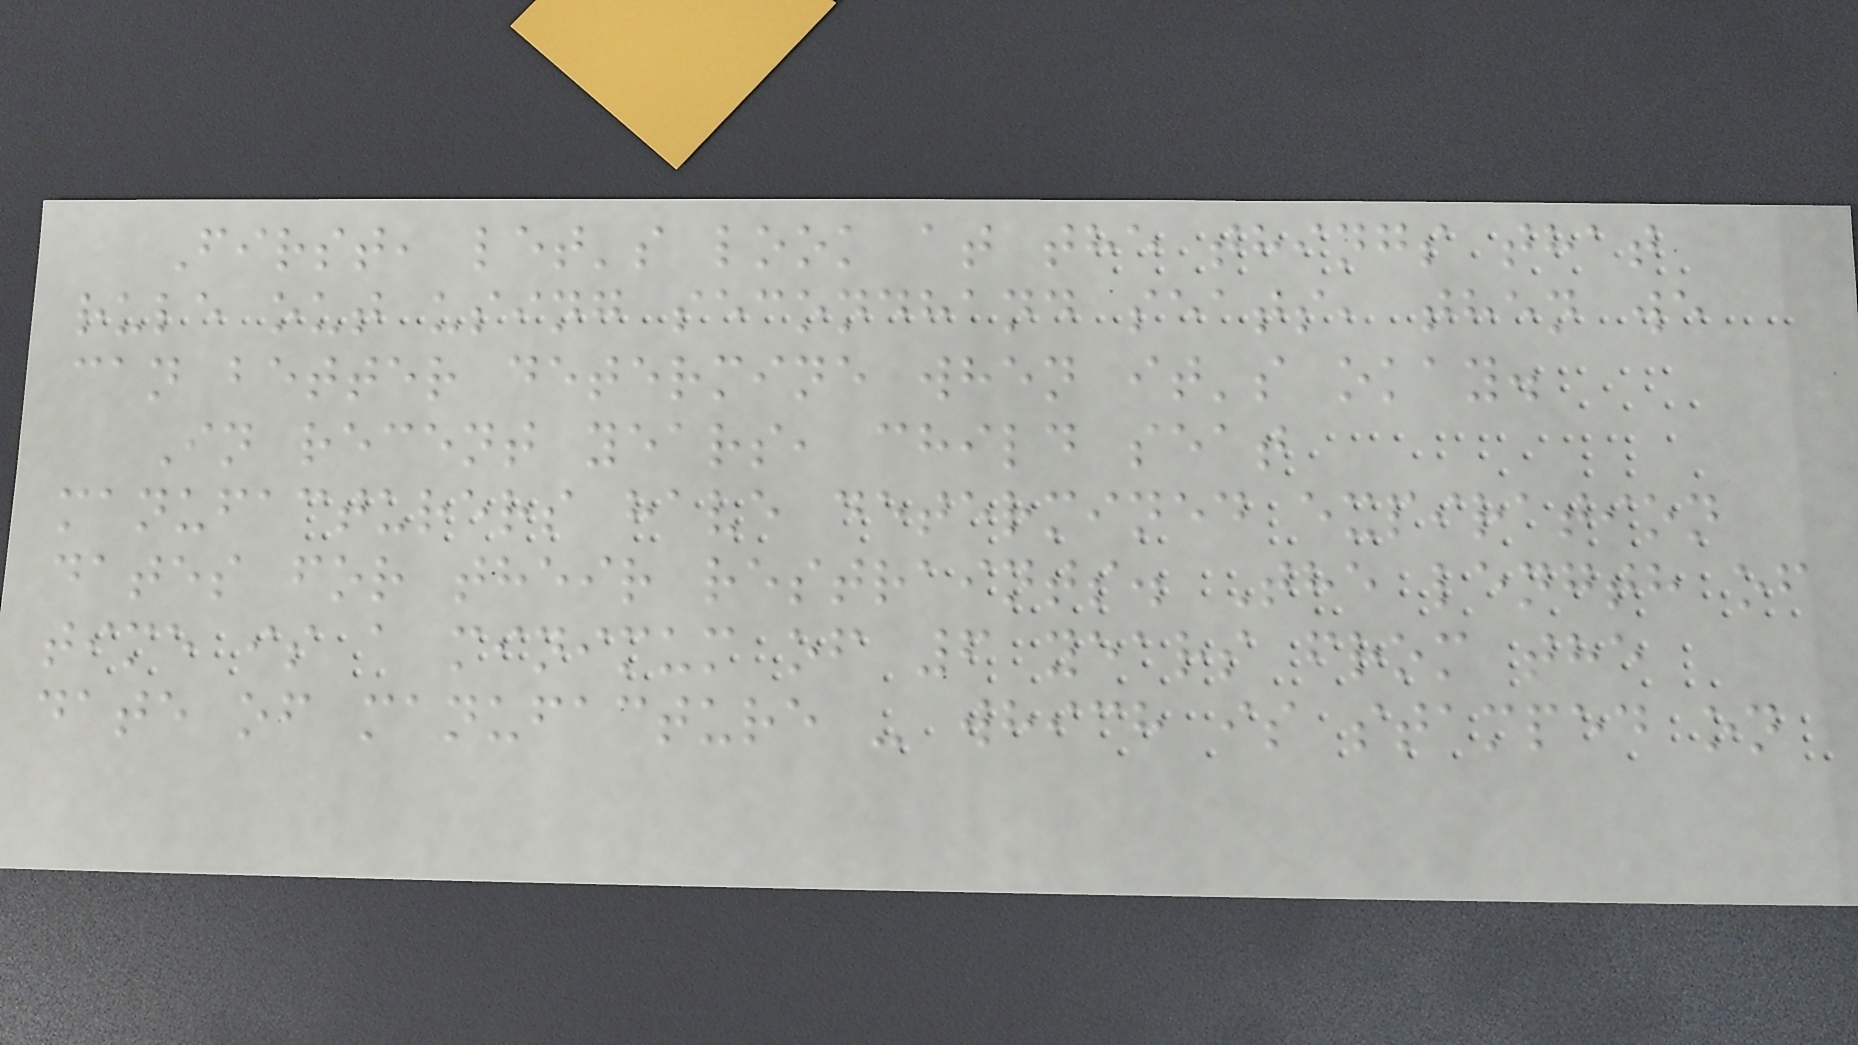First, let's look at the things that
rule out using secondhand seats, then we
can better determine when it's okay.
In recent years, child seat
manufacturers have determined expiration
dates for their restraints. The length of
time is a minimum of 6 years from the
date of manufacture - which is stamped on
